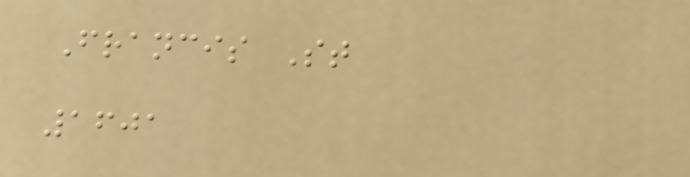Francis St
1601
